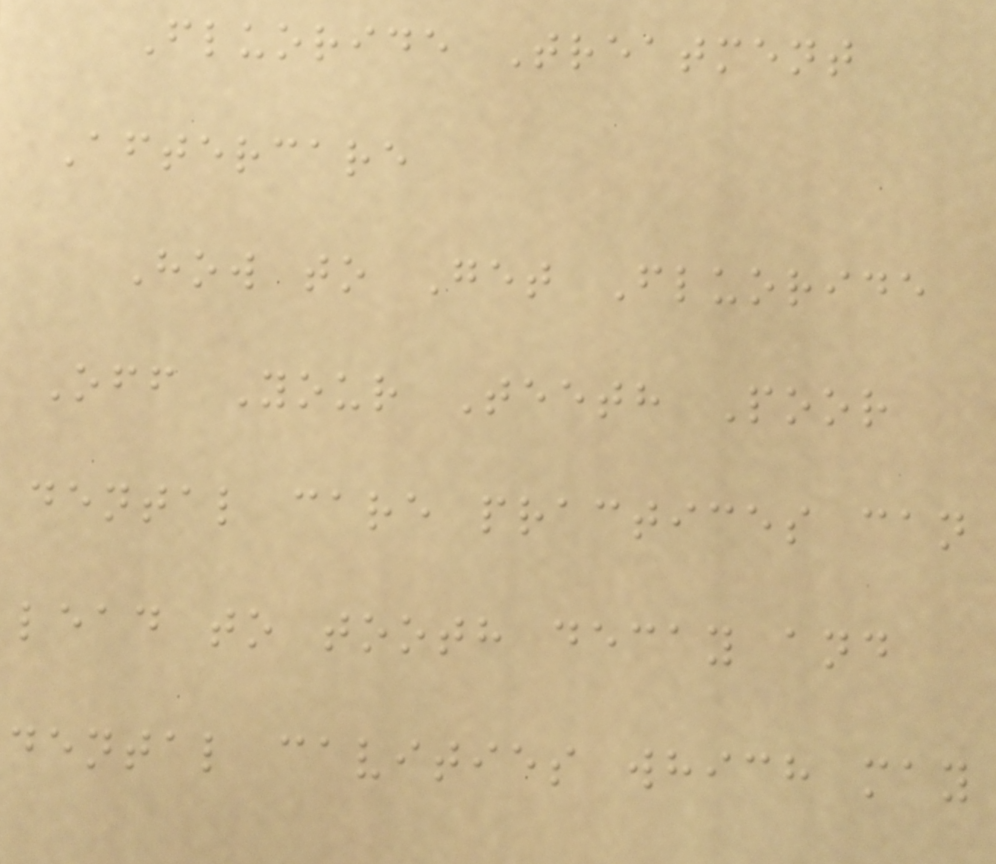Fluoride Treatment
Aftercare
How to Get Fluoride
Off Your Teeth Poor
dental care practices can
lead to tooth decay and
dental cavities which may
